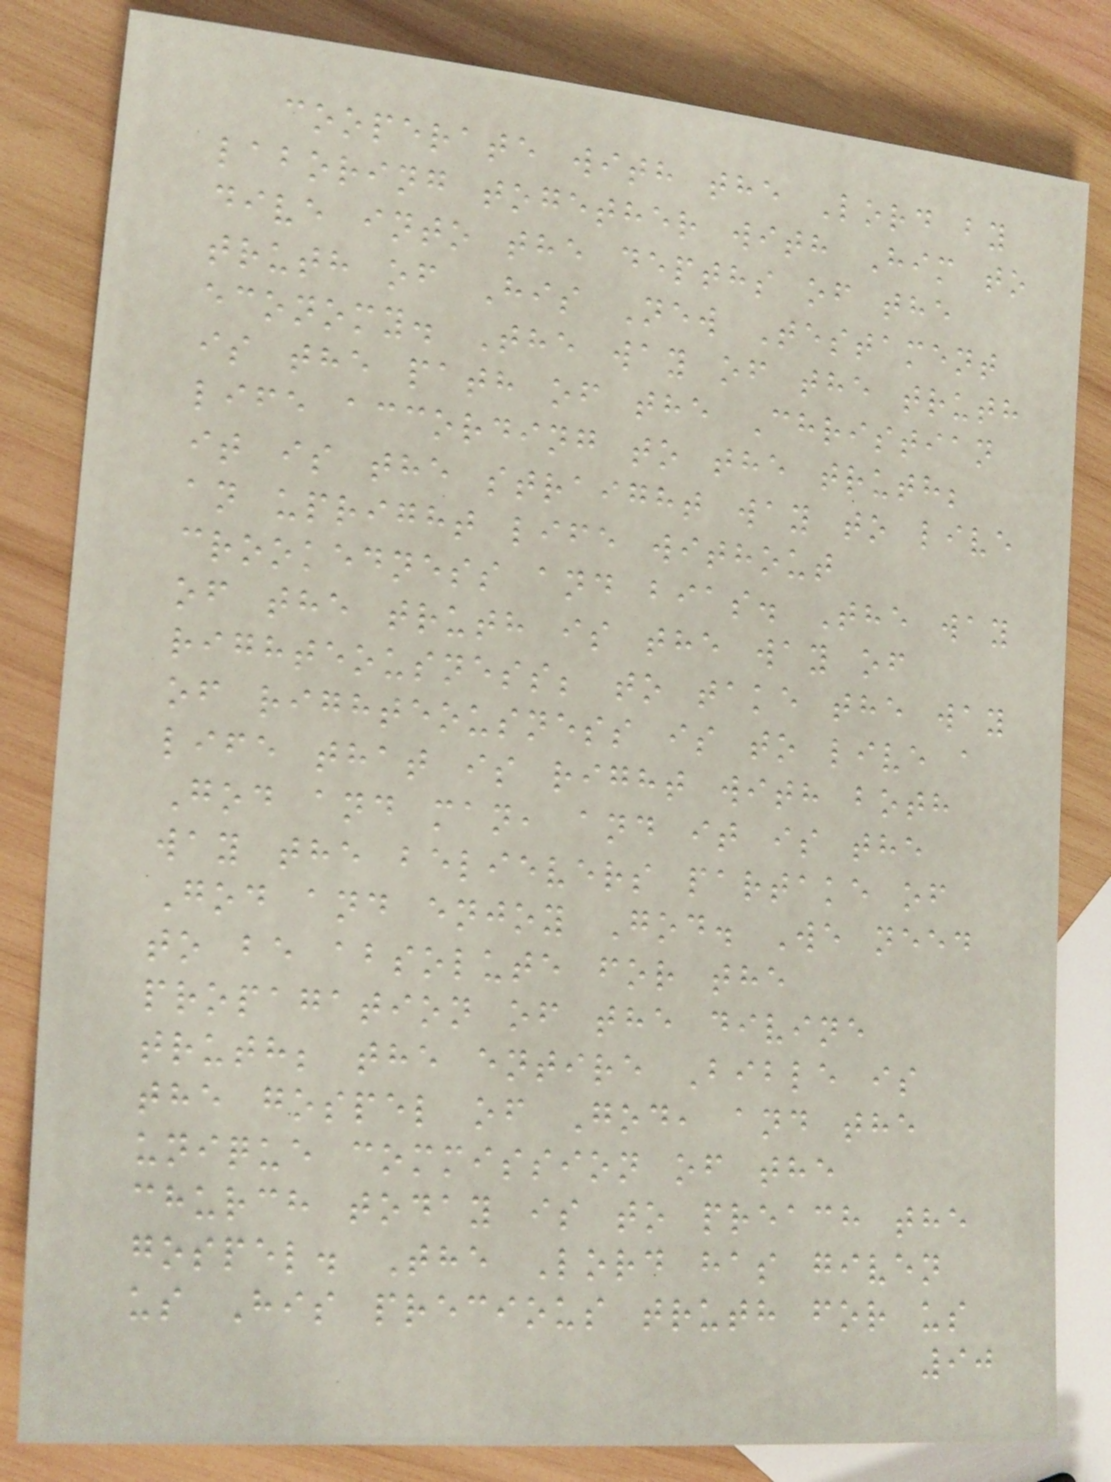cooperate with the Lord by
laboring together with Him to
dive into the depths of the
truth of His New Testament
economy. The way of the truth
is the path of the Christian
life according to the truth;
it is the straight way to live
an upright life without
crookedness and bias. The way
of the truth is the way of
righteousness; to take the way
of righteousness is to live a
life that is right with both
God and man, and it is the
way the believers partake of
God and enjoy God. We need
to be absolute for the
propagation of the divine
truth; the entire Bible is
the gospel of God, and the
unique commission of the
church today is to preach the
gospel. The Lord has given
us His precious truth for us
90
